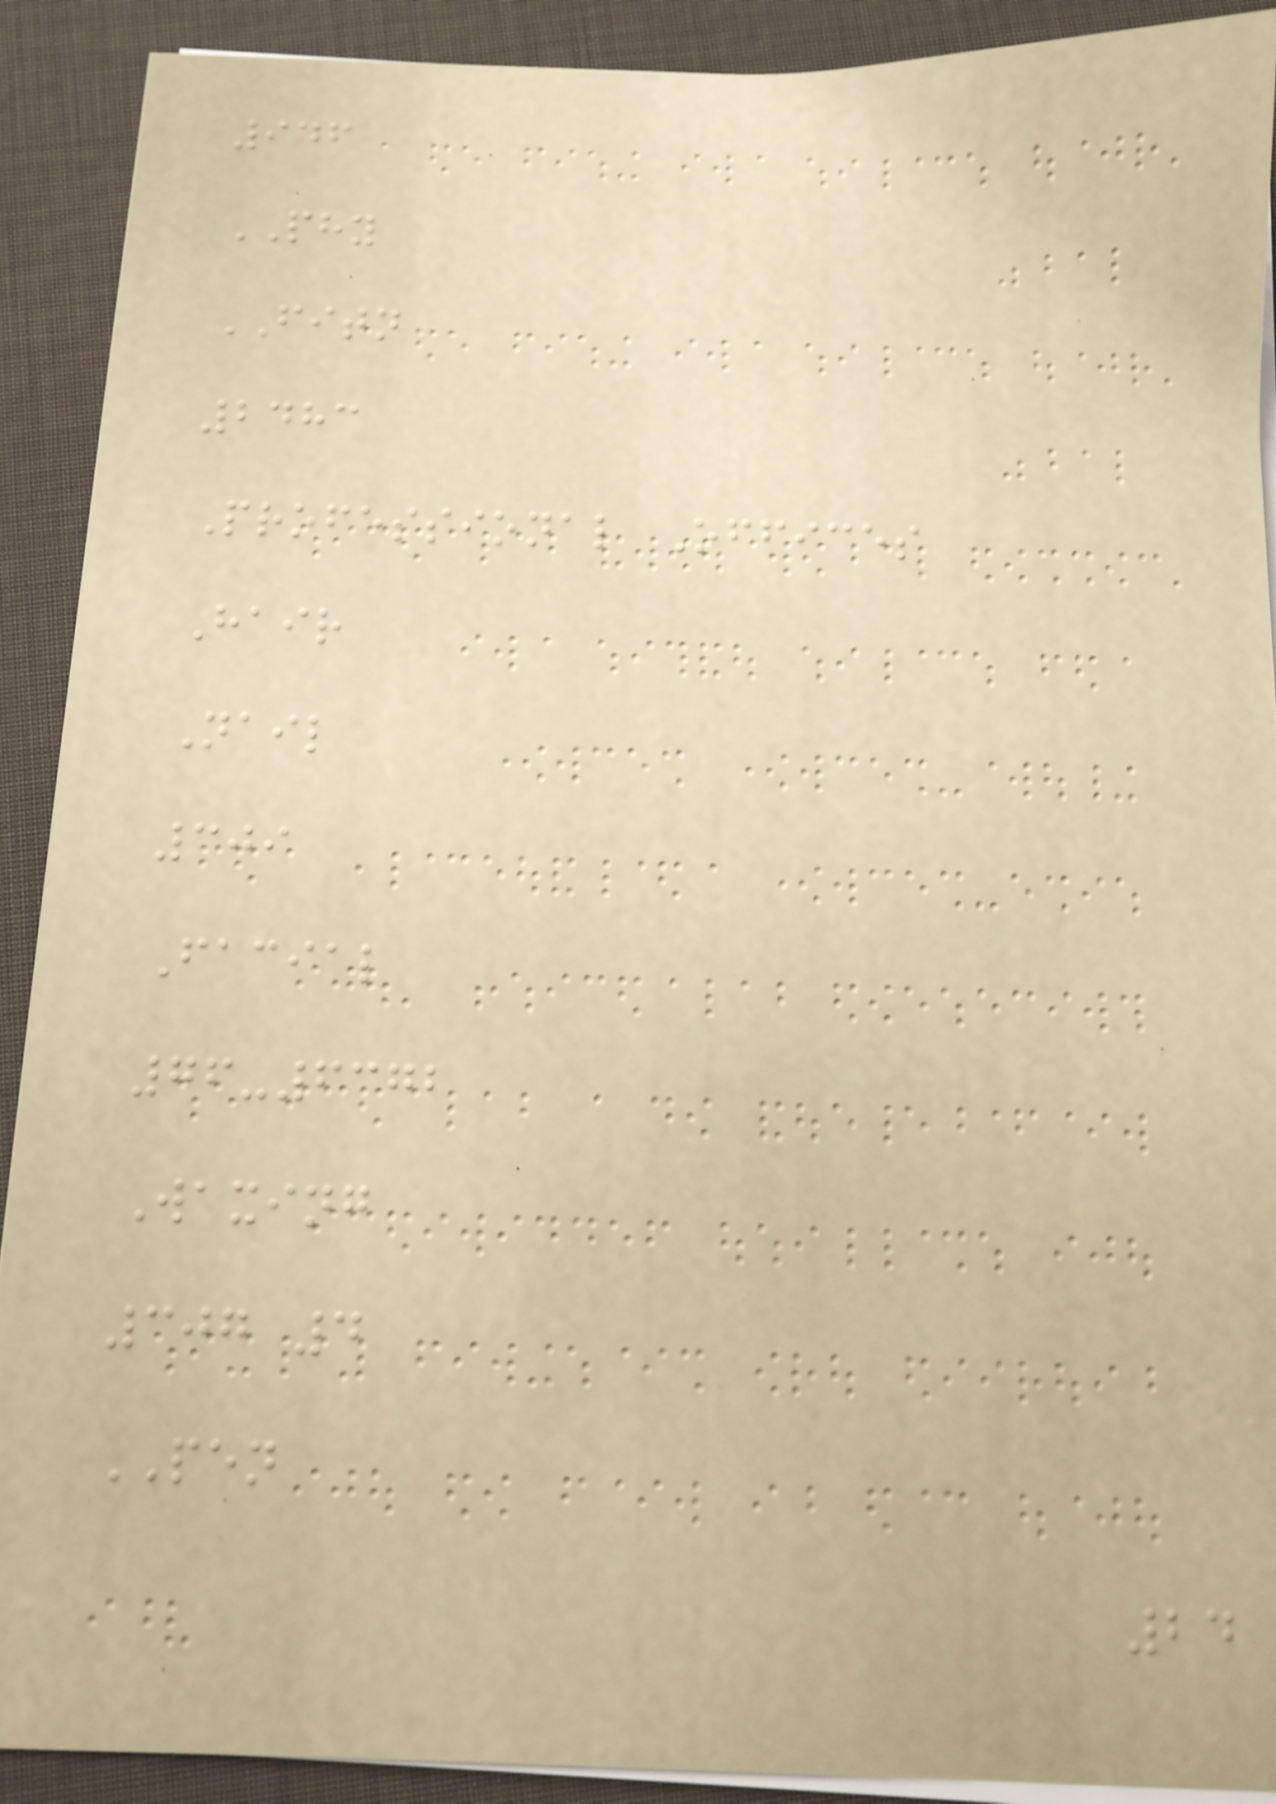946
PHY
FITN
2483
Professional Offices
Hair
Nail
309
Facial
76-6372
Waxing
307 4
PEN
24
